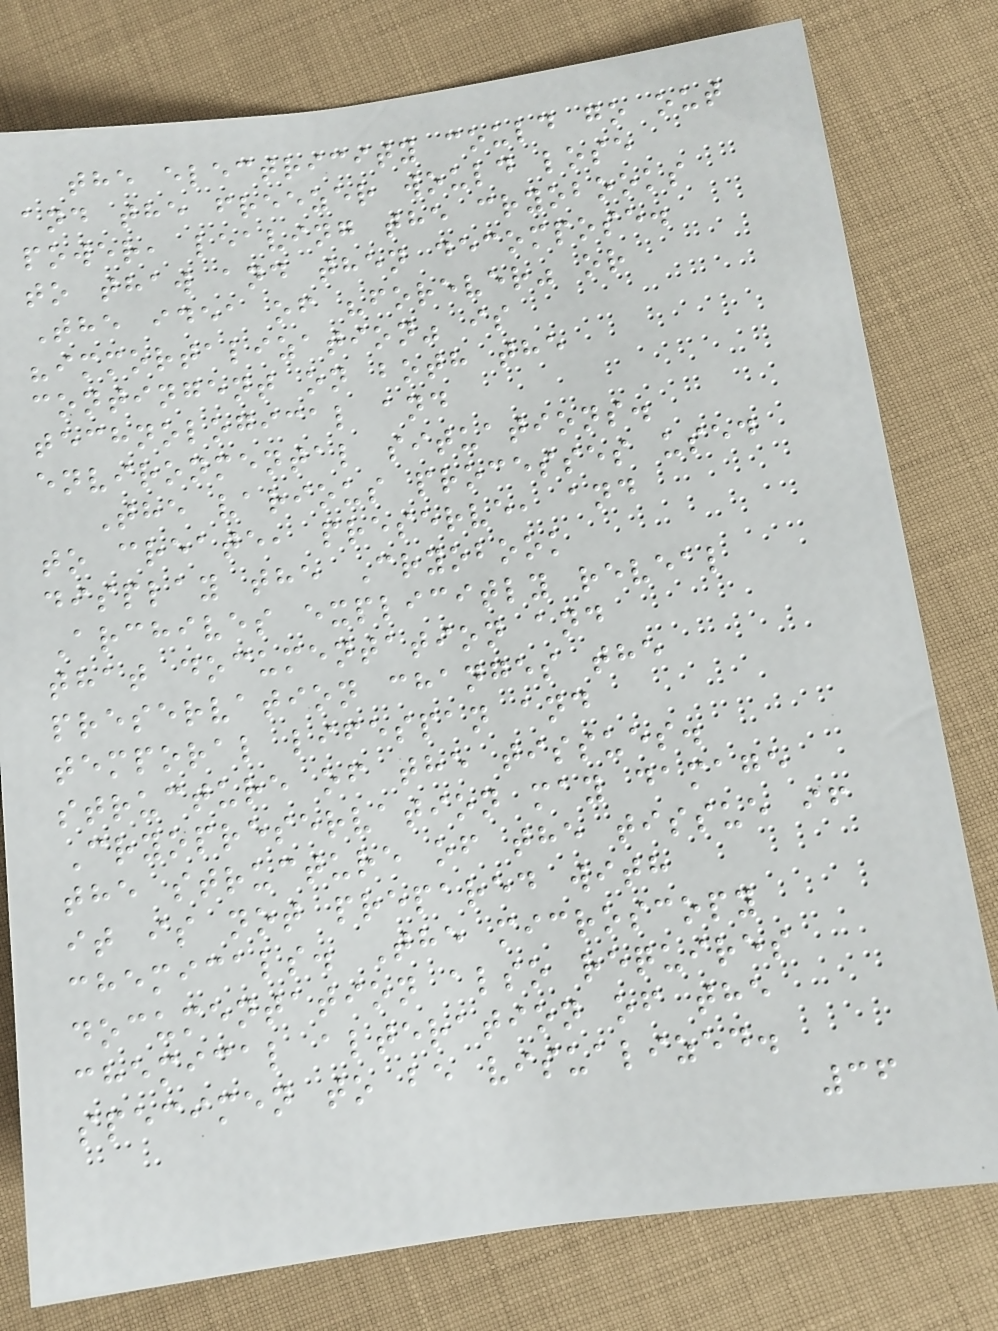the electricity could go out
and the freezer would lose
power, leaving the cryobooks
to thaw and then decompose.
The idea of "forever" or
"immortalization" is
contingent on both the
technological and
environmental situations.
The various processes used
to create, preserve, and
display the Cryobook
Archives explicitly reveal
that documentation and
preservation changes the
temporal lifespan and
structure of the tissues.
Cryopreservation may damage
the structure of the tissue if
it is not prepared with
chemicals. The microscopy
documentation also requires
chemical alteration of the
specimen to be visualized.
36
